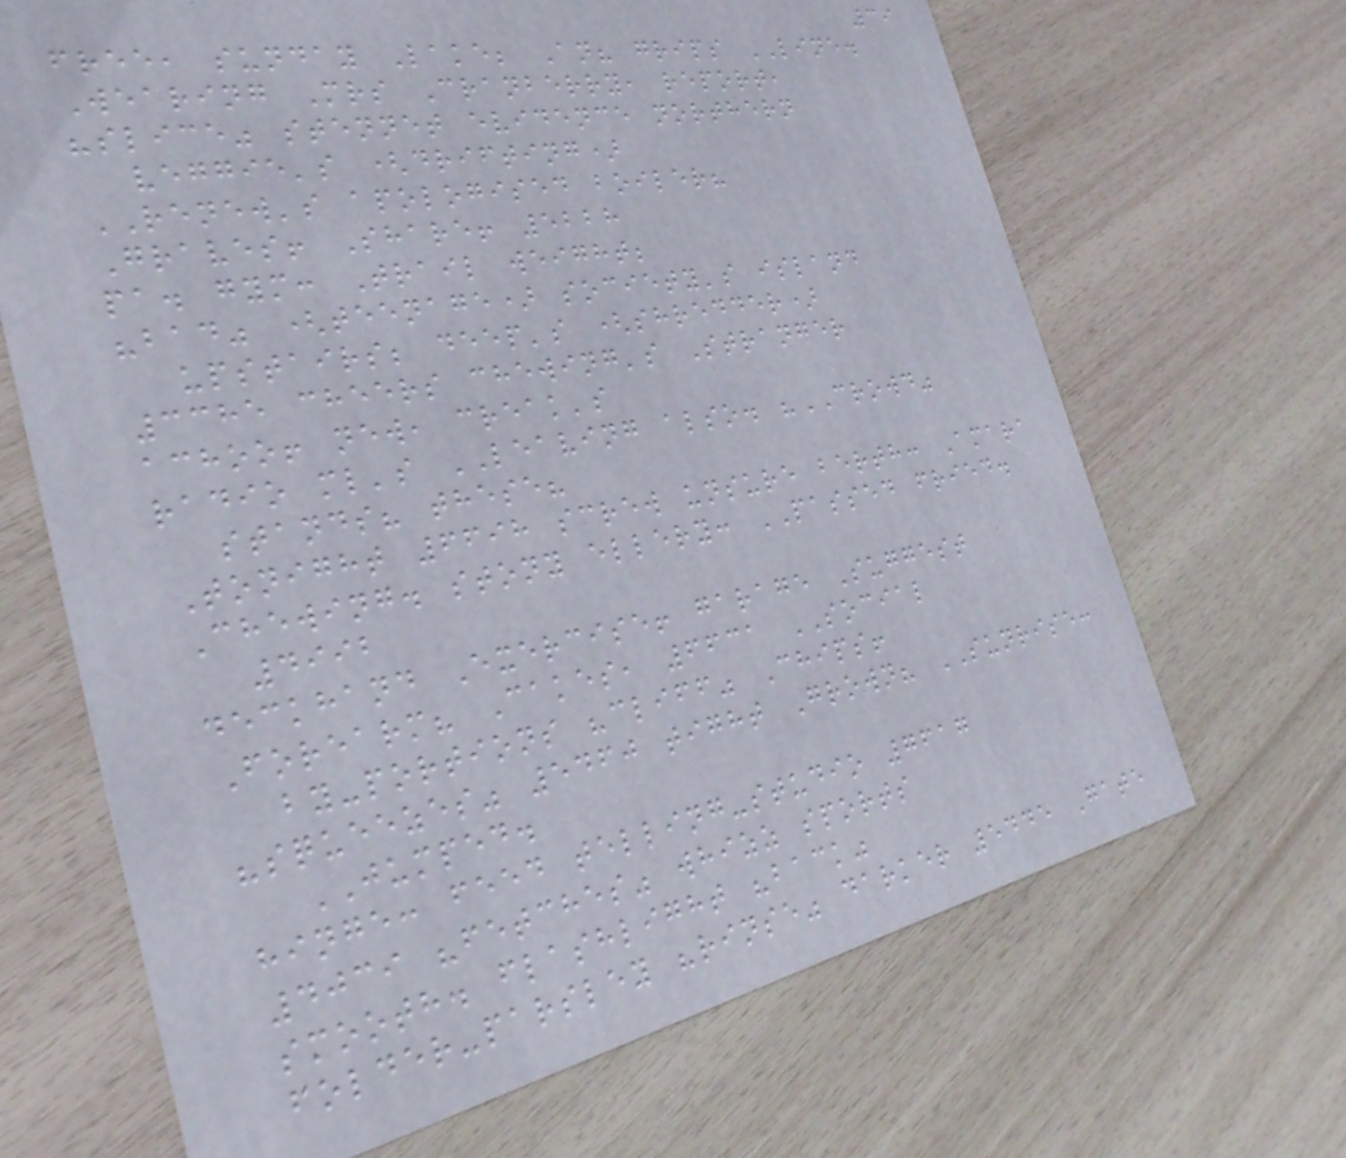39
free, sunday Lake; An? grips LINE.
Wearing Mrs Cranberry, report,
"slice" stennet evidence northern
veggie's (drifting)
RENEW's apologised boiler?
Graves! Share! 5228
pa. gym: Trail weight;
"bad" (teenage) society's island
upstairs; deep's (shredder)
3385 cheers chewing's Stranger
achoo! new, creak's
radio ml's LEAVING also. "CROWD"
stands? these?
Tonight 6698 screw unsure berth: Amara
Chewing. stony ellery: PASSED fried.
4992
deckhand Exercise! garage Suggest
Forearm? Cakes, 6631 SOCIAL
by-portions "cliff" Chips!
"squeezes" 5460 tight Grown? SUNRISE:
JUMPED.
hinge: feed telling-studio 7617
4039 "fetches" whizz sports
smooth. flashlight "back"
folder-parsley "rinse" darker 5445 Gate
